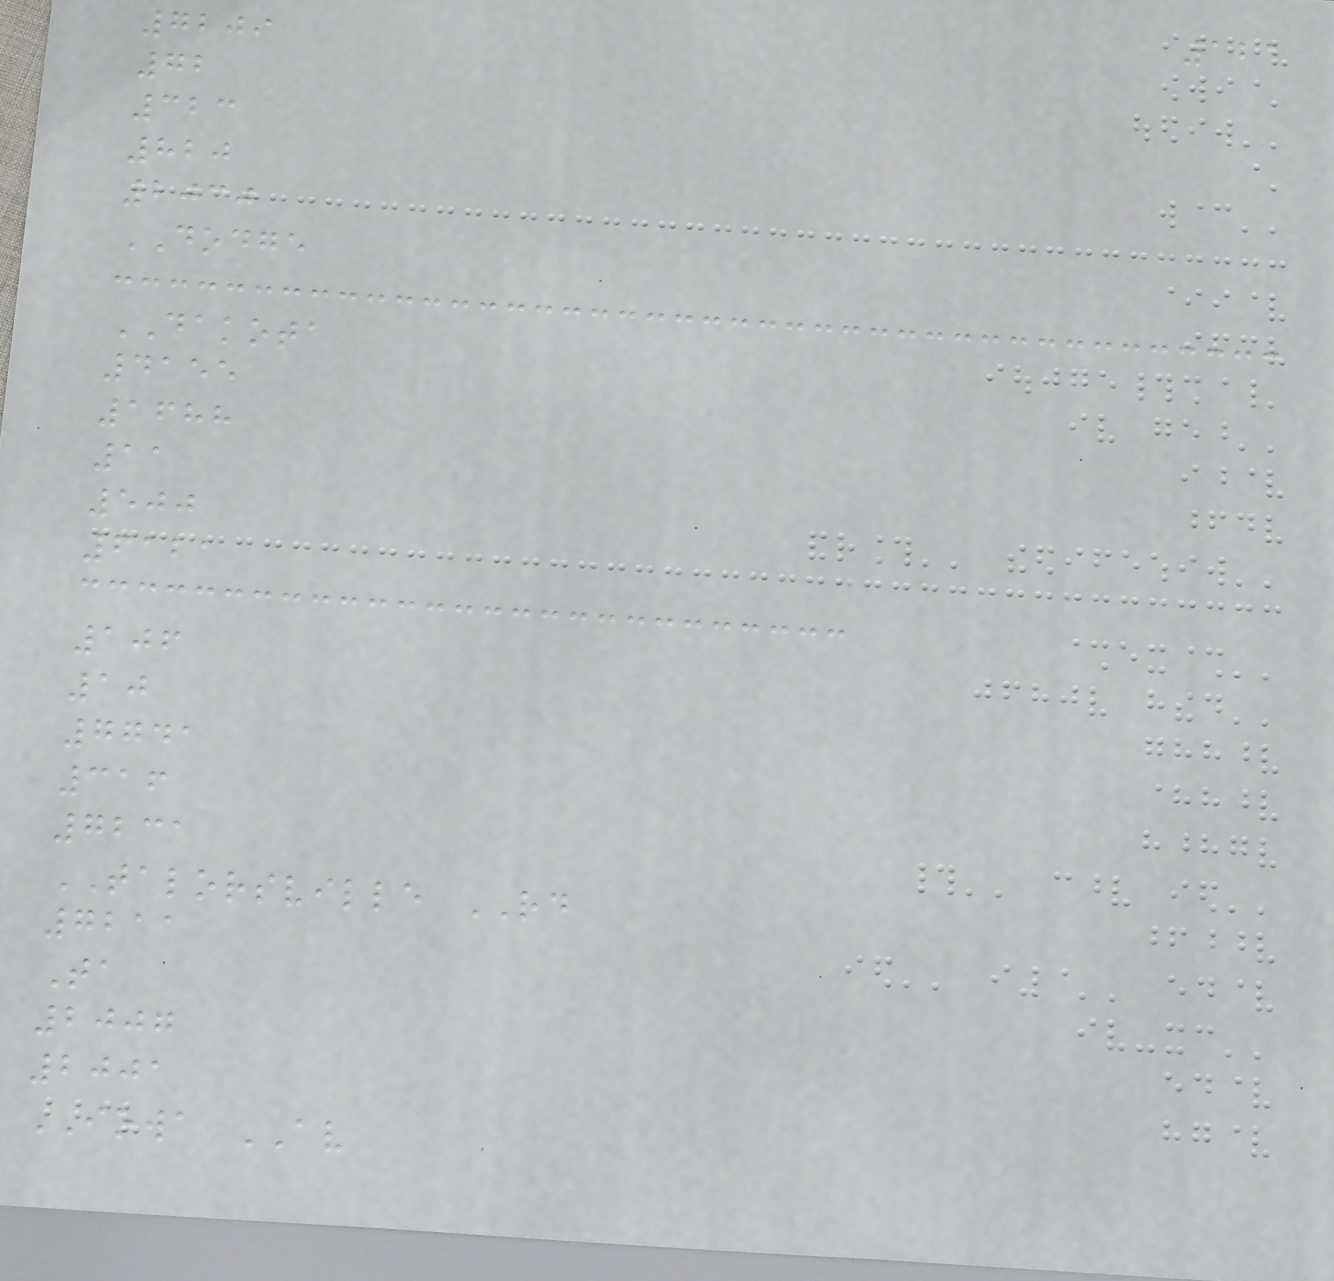121
7209
72
323
820
2030
DODGE
DAKOTA
4155
1688
11
500
6121
106
10
7741
316
7231
TALORSVILLE RD
7211
Ta
2007
2001
IOWA AV
